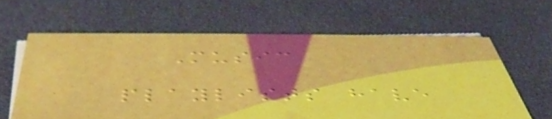Music
playlists have
